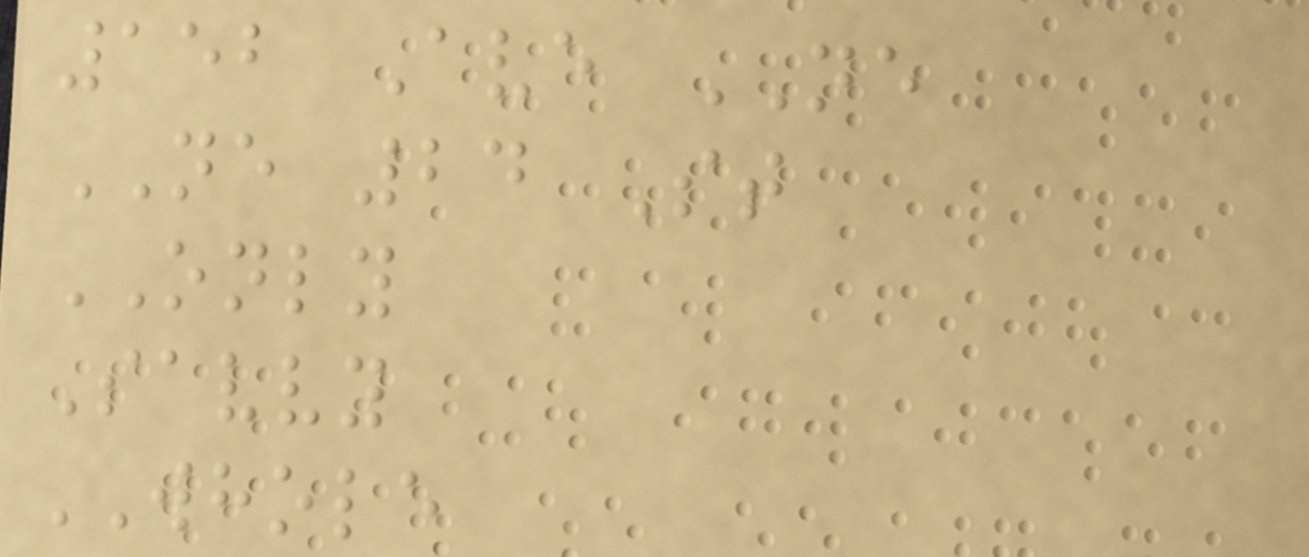152 Ave NE
NE 24 St
ONLY
Savvy
WHOLE
